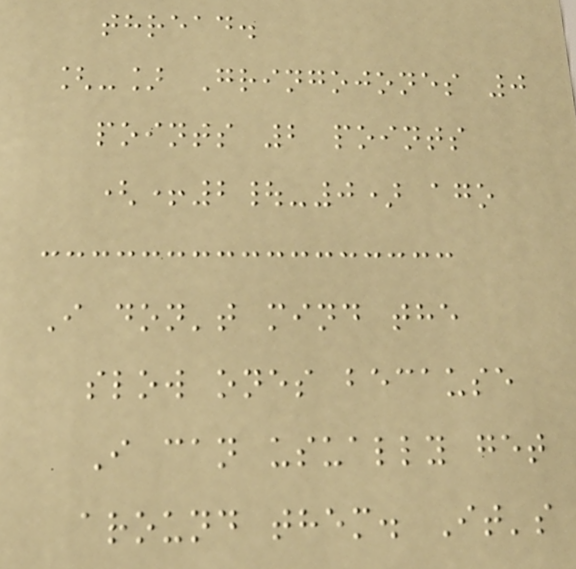thread.
[-] Gringojones 0
points 2 points
(+2|-0) ago
I don't mind the
slow ones because
I can usually get
around them. It's
